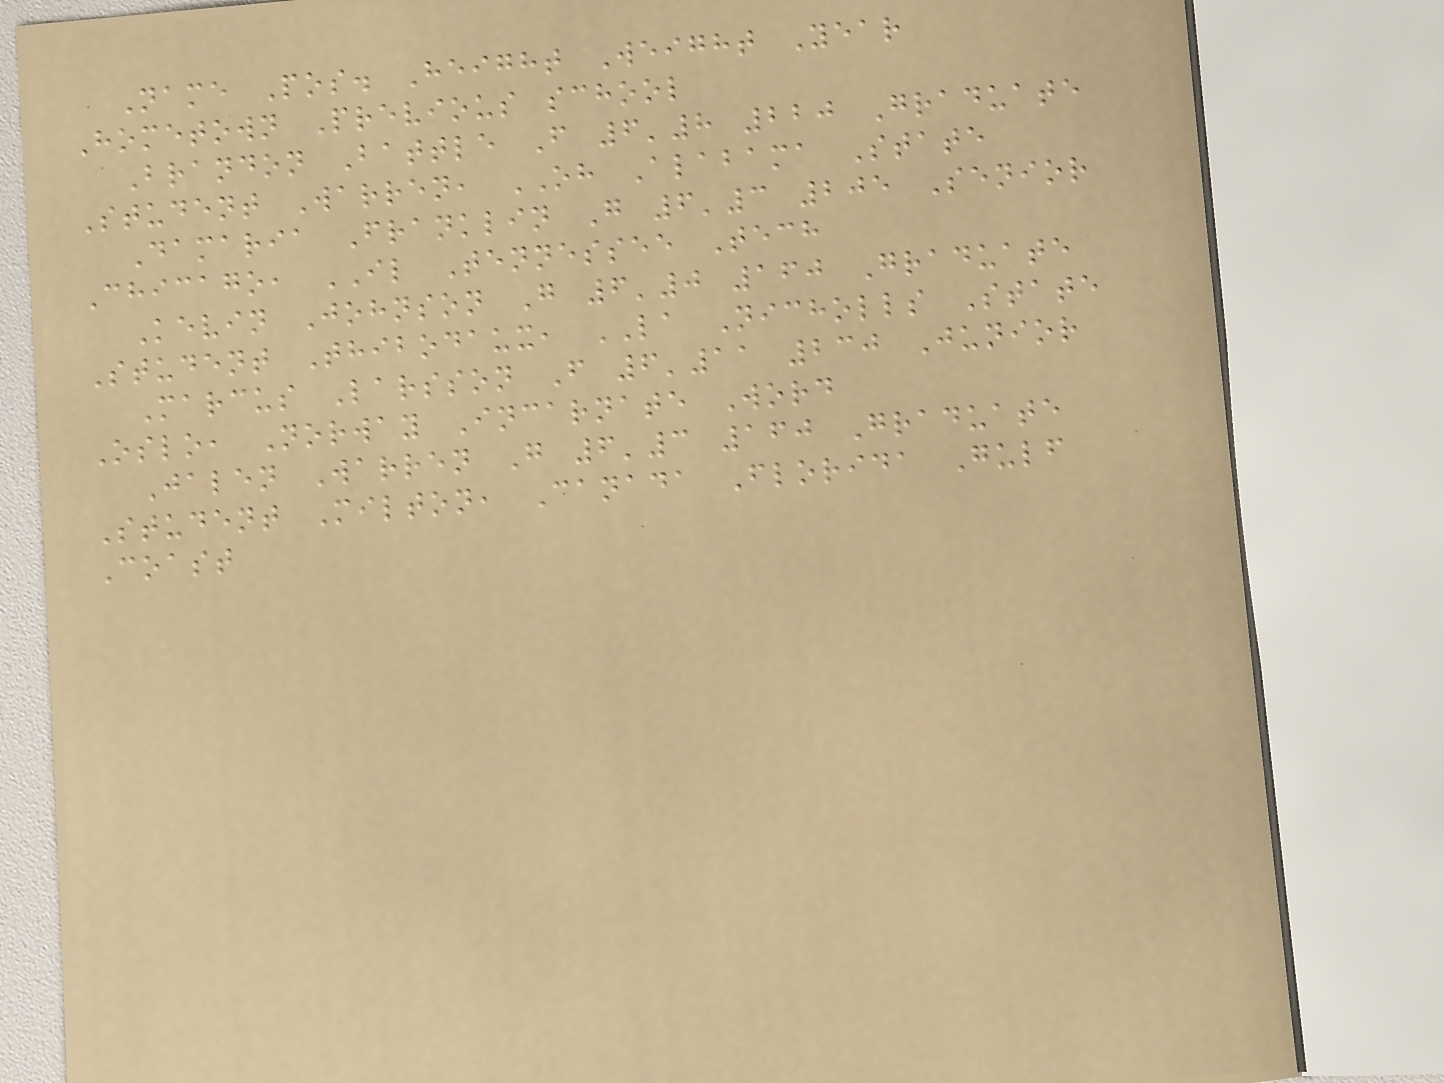Name Pos. Height Weight Year
Hometown Previous school
Brandon Battle F 6'8 220 Graduate
Student Warren, OH Alabama State
Damaria Franklin G 6'3 205 Senior
Chicago, IL Tennessee Tech
Kevin Johnson G 6'0 160 Graduate
Student Thibodaux, LA Nicholls State
Marcus Larsson F 6'11 230 Junior
Oslo, Norway Incarnate Word
Jalen Warren G 6'3 160 Graduate
Student Milton, Canada Florida Gulf
Coast
